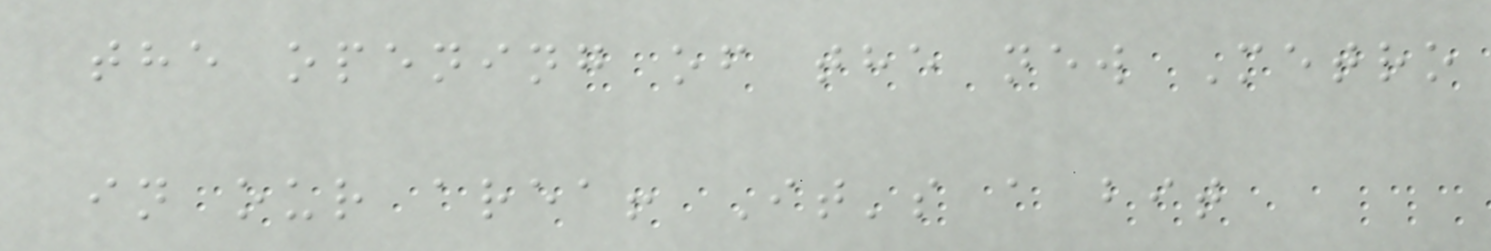the opening of the new Metro
in our area! It's a bit
